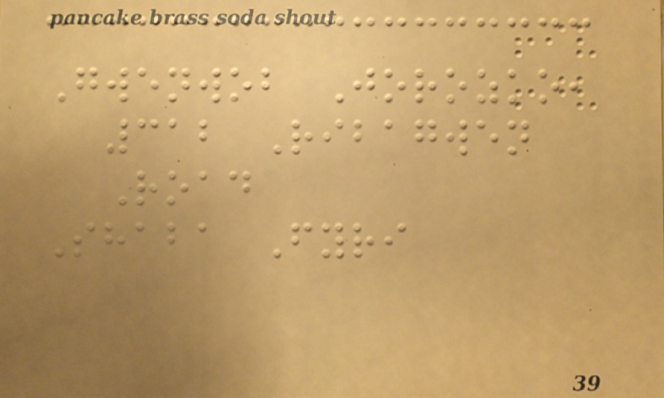Gwenwob Jorozko,
312 Ribagwen
Road
Shaba Fyri
